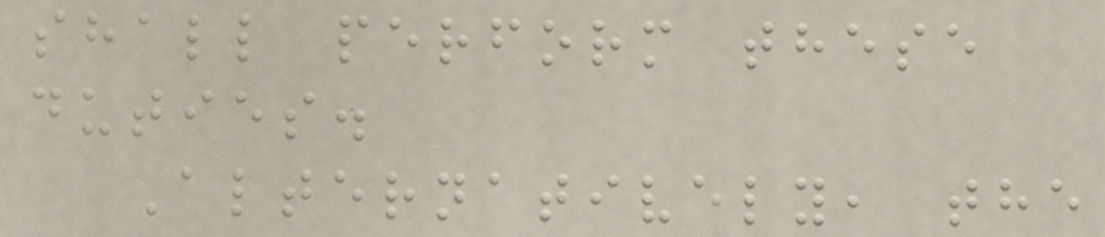shall perform these
duties.
Alternatively, the
